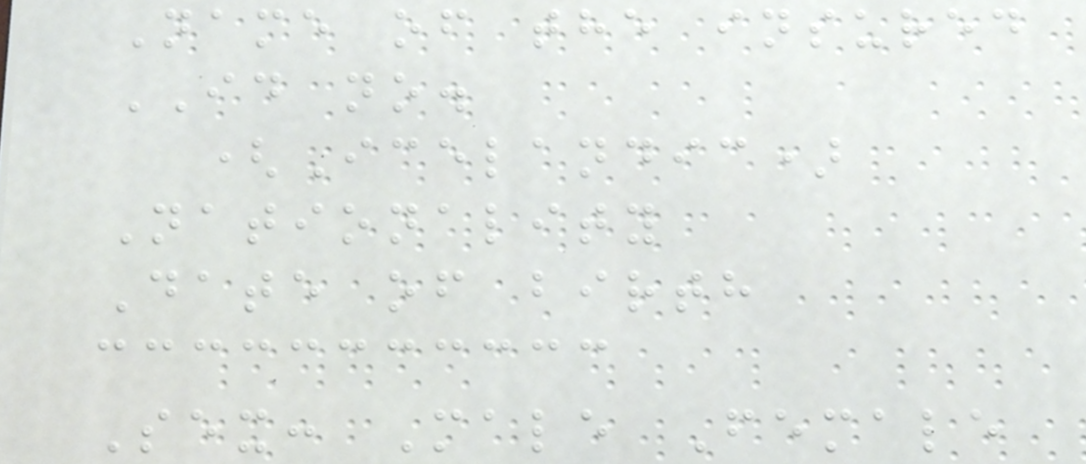Name of the insured
ID no.
(Icelandic)
Nationality
Date of birth
Sex: Male Female
